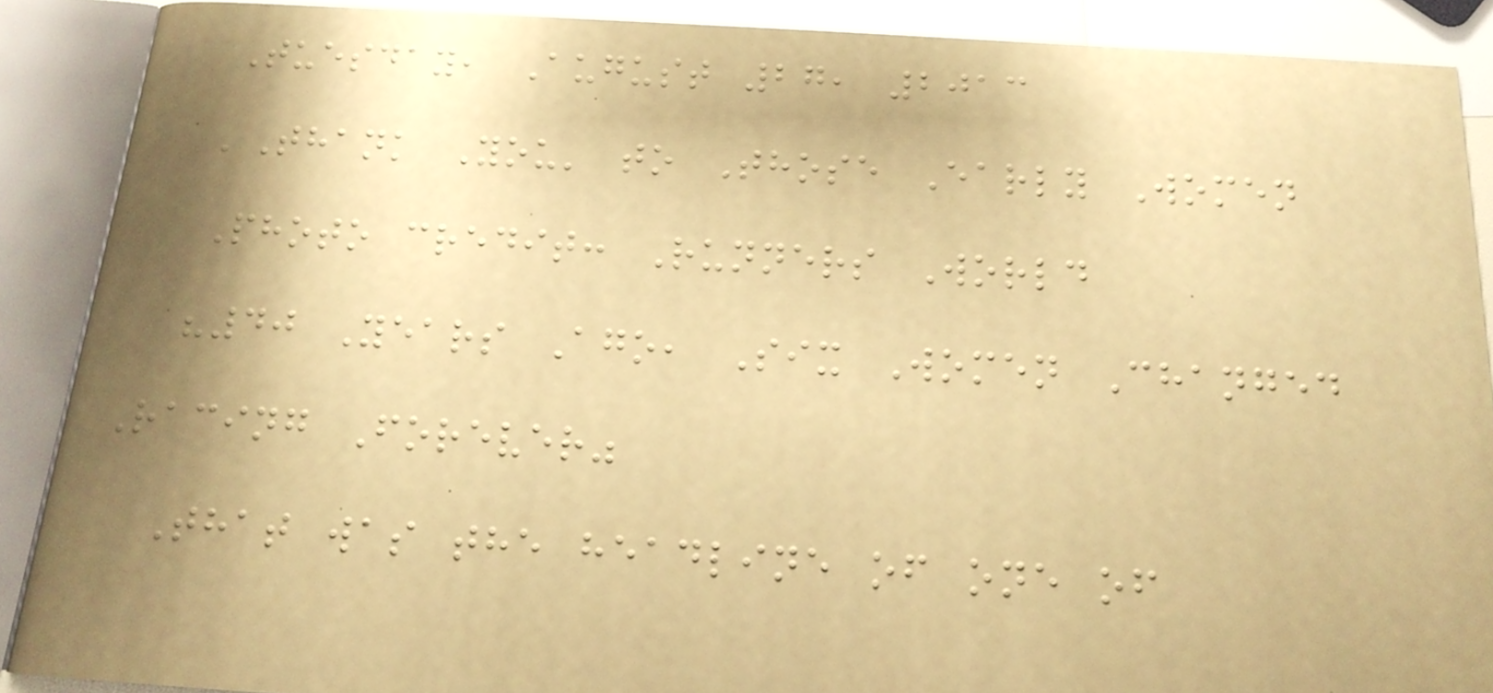Tuesday, August 27, 2013
'Thank You' to Those Early Women
Photo credit: Runners World
"40 Years Ago, Six Women Changed
Racing Forever"
That was the headline of one of
